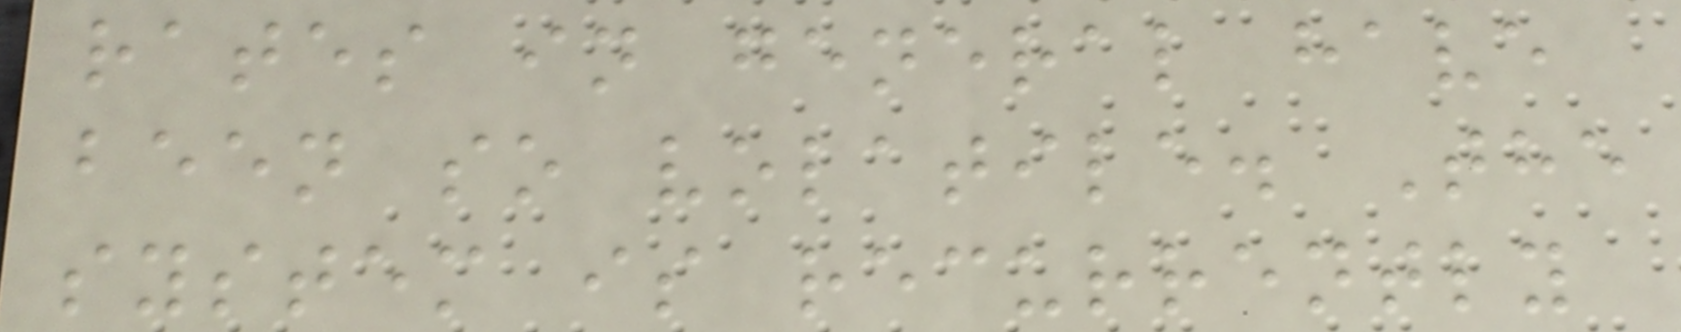rates in general have
been so volatile. The
system is recurrently
